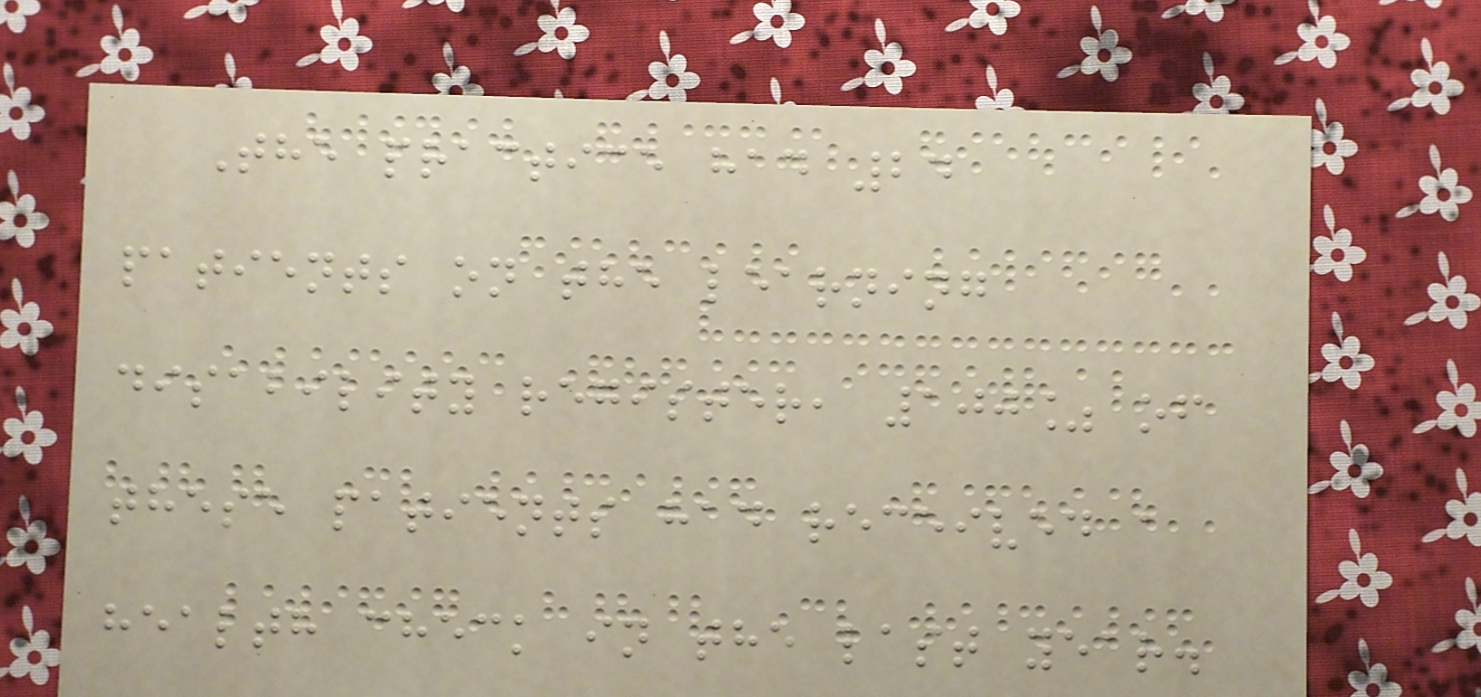The practice had 24
patients on the learning
disability register, 100% of
these patients had received a
health check in the last year.
